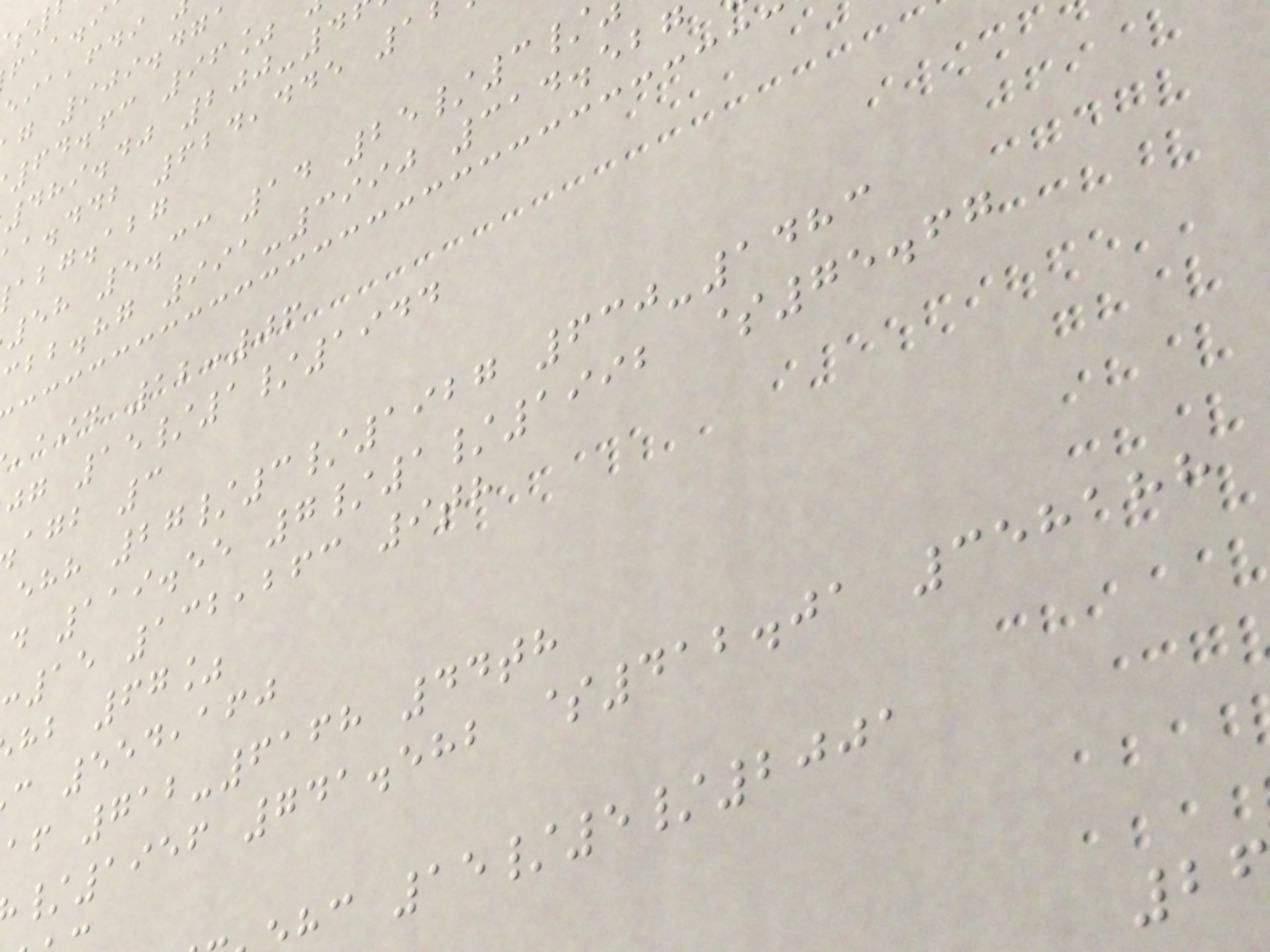g 909.471
64.63 96%
489.40 200-4
a.ddb 624,445 1
abg.abg
58 5.33 14 25/3/
cbb.hg 991-3990 314.527
,aid 12:06
jg 15/1/1944
agb 3
ehh 27/3/1927 630-1483
d 119.55 7/1/1992 $75.67
:15 132,263 9th
hb 67%
c 554,160
af 712-6168 44th
/1956 741.582 $412.01 358188
hc 15/5/2001
